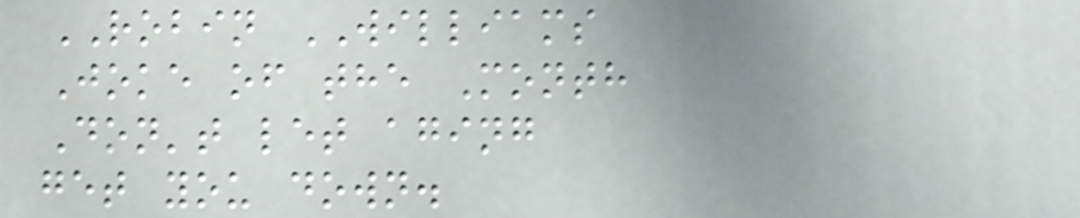ROBIN WILLIAMS
Joke of the Month
Don't let aging
get you down.
